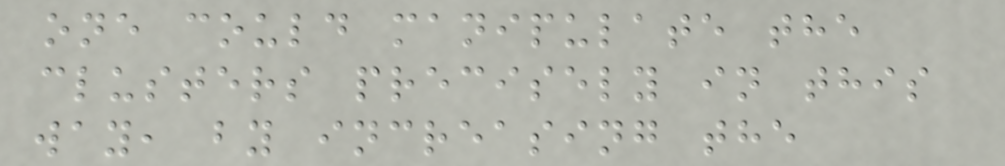one could manipulate the
clusters precisely in this
way, by increasing the
